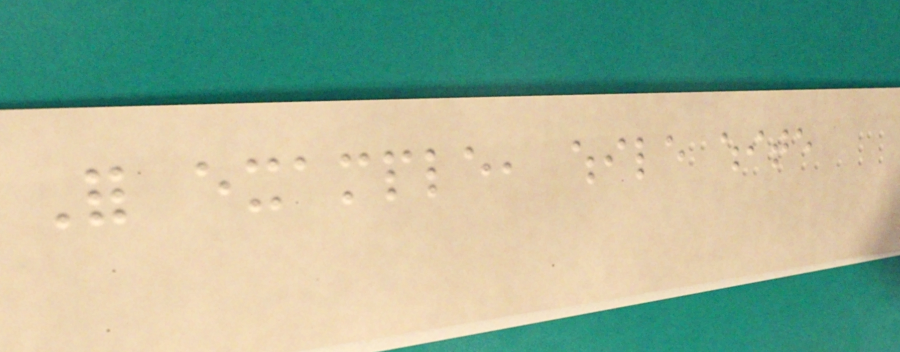For example, while white
